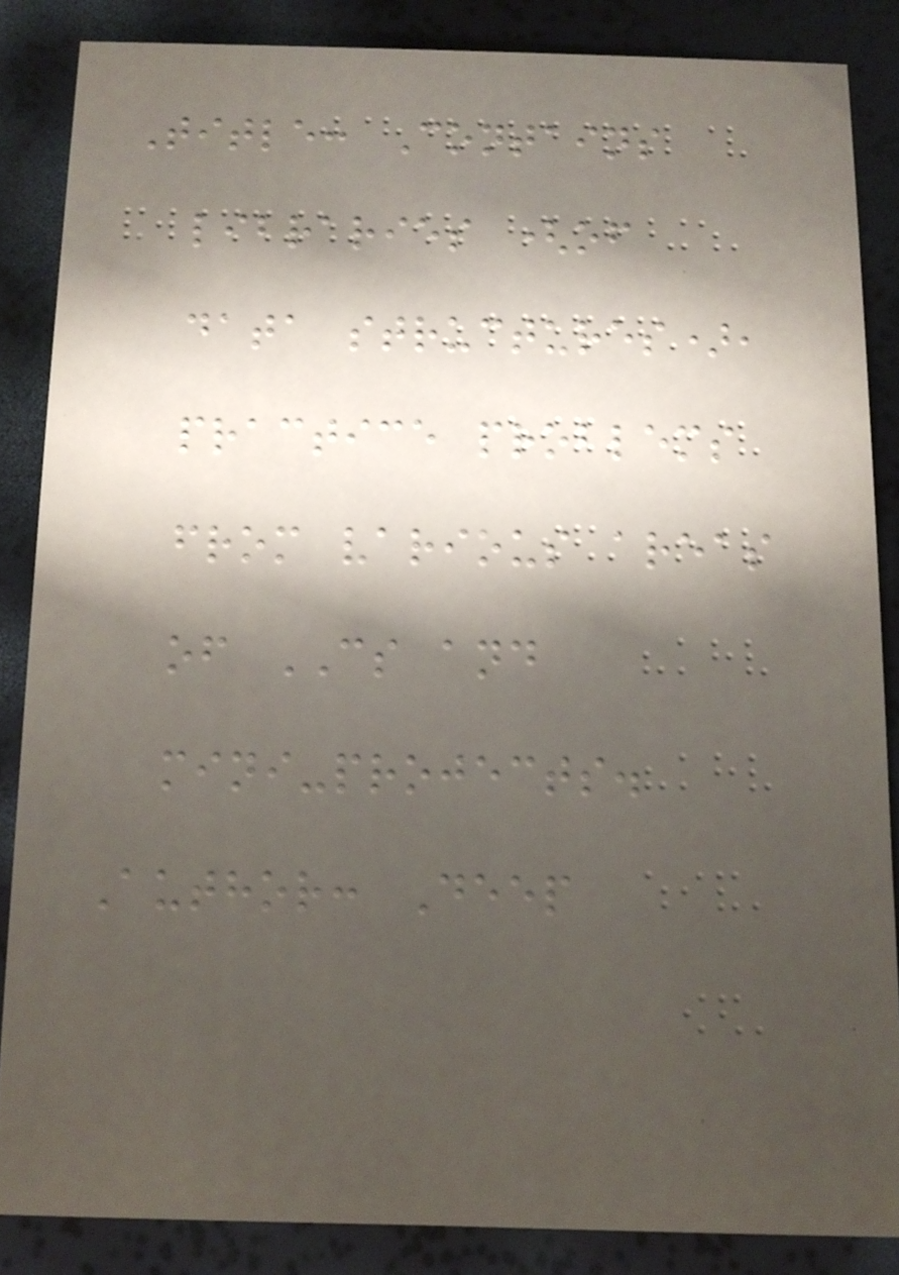Title: Contains
libraries (of
data structures),
practice problems
from various areas
of CS and
mini-projects.
Author: Deep
